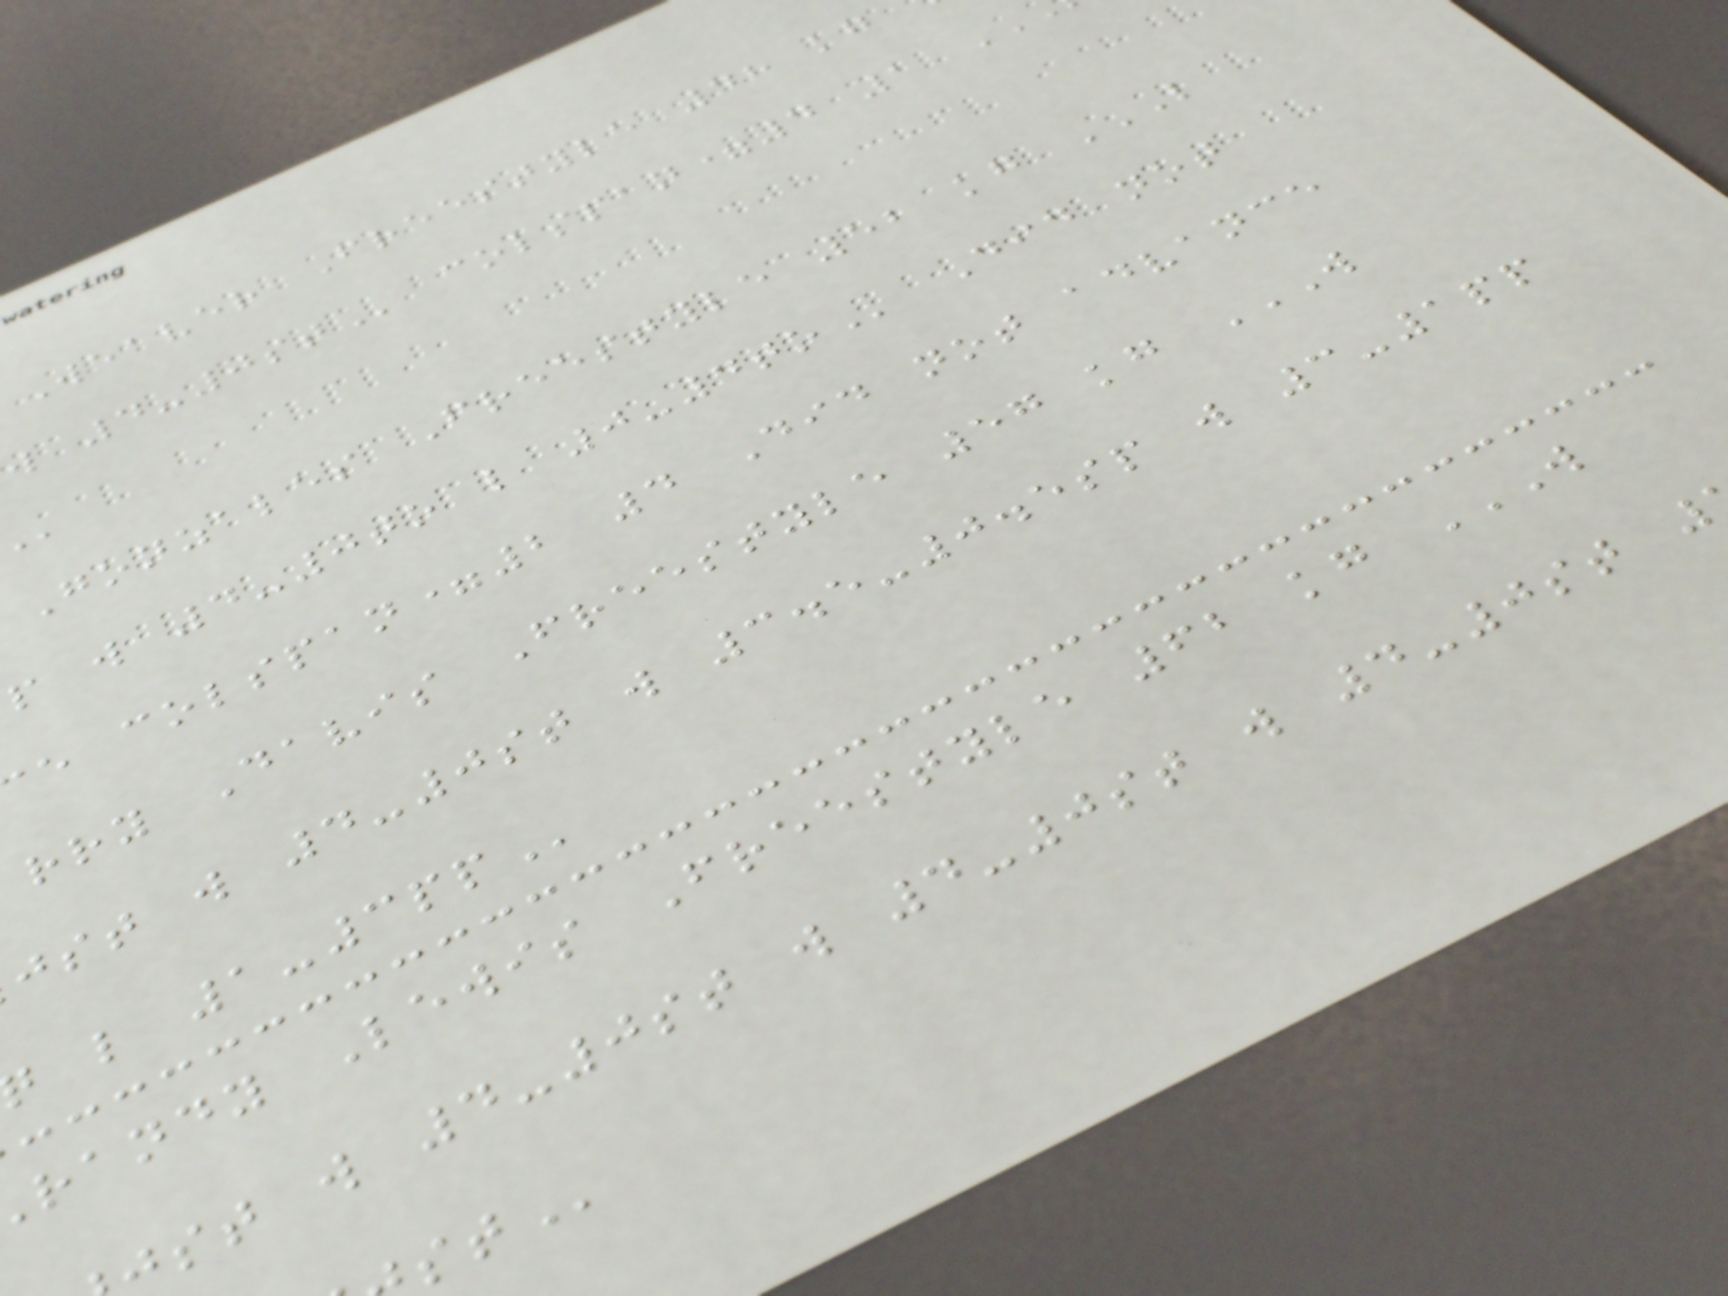Weaver Freestyle 48 kg
p w 4-0to l
e colspan=2 4 Did not advance
jst w 4-0st w 3.5-0.5sp w 3-1pp
st w 4-0st w 4-0st w 4-0st
